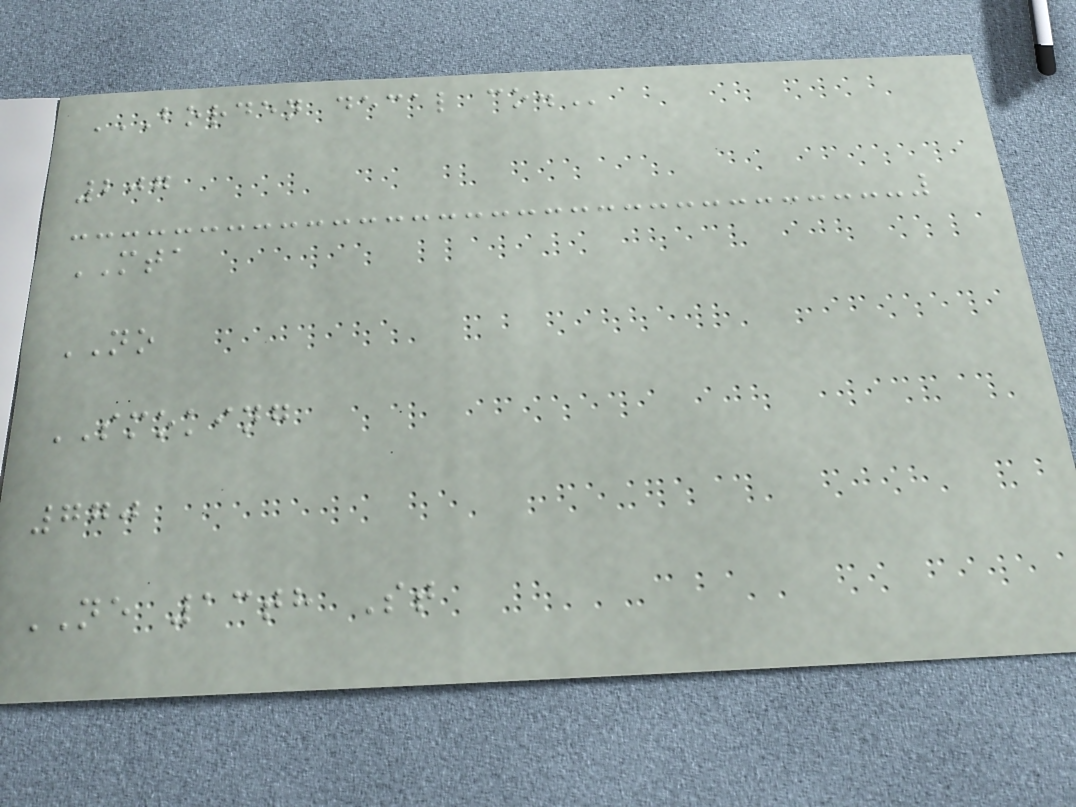BORDEN DECAL CO.
207
MTA
NO
SMOKING
770
NE 13th St
